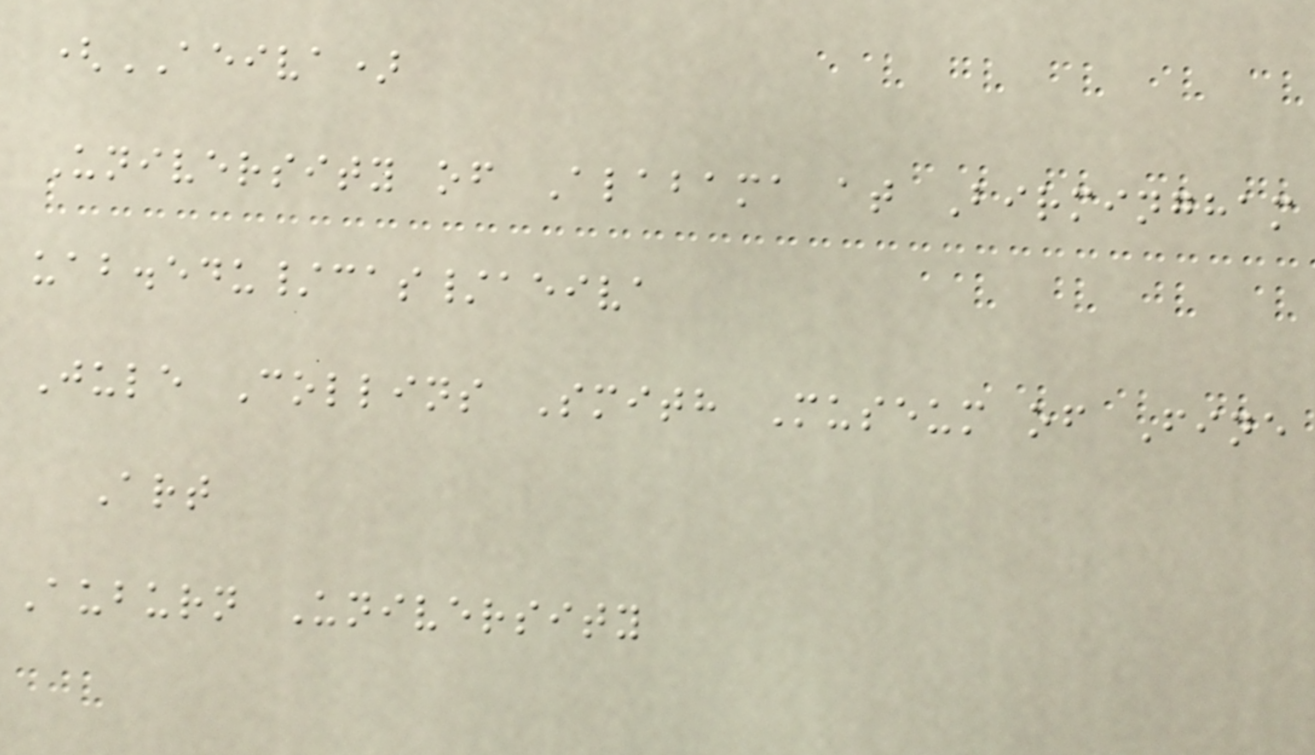(AEIVA)
University of Alabama at Birmingham
uab.edu/cas/aeiva
Jule Collins Smith Museum of Fine
Art
Auburn University
